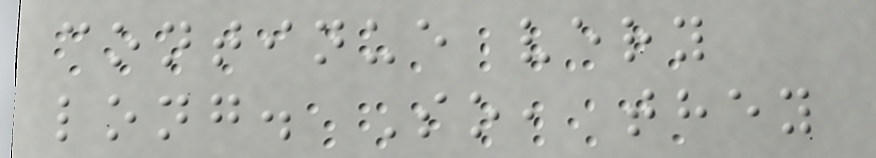continue very
long. So, they
